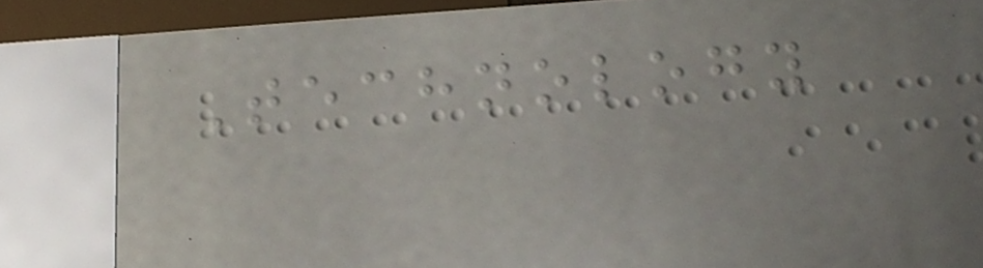Technology
